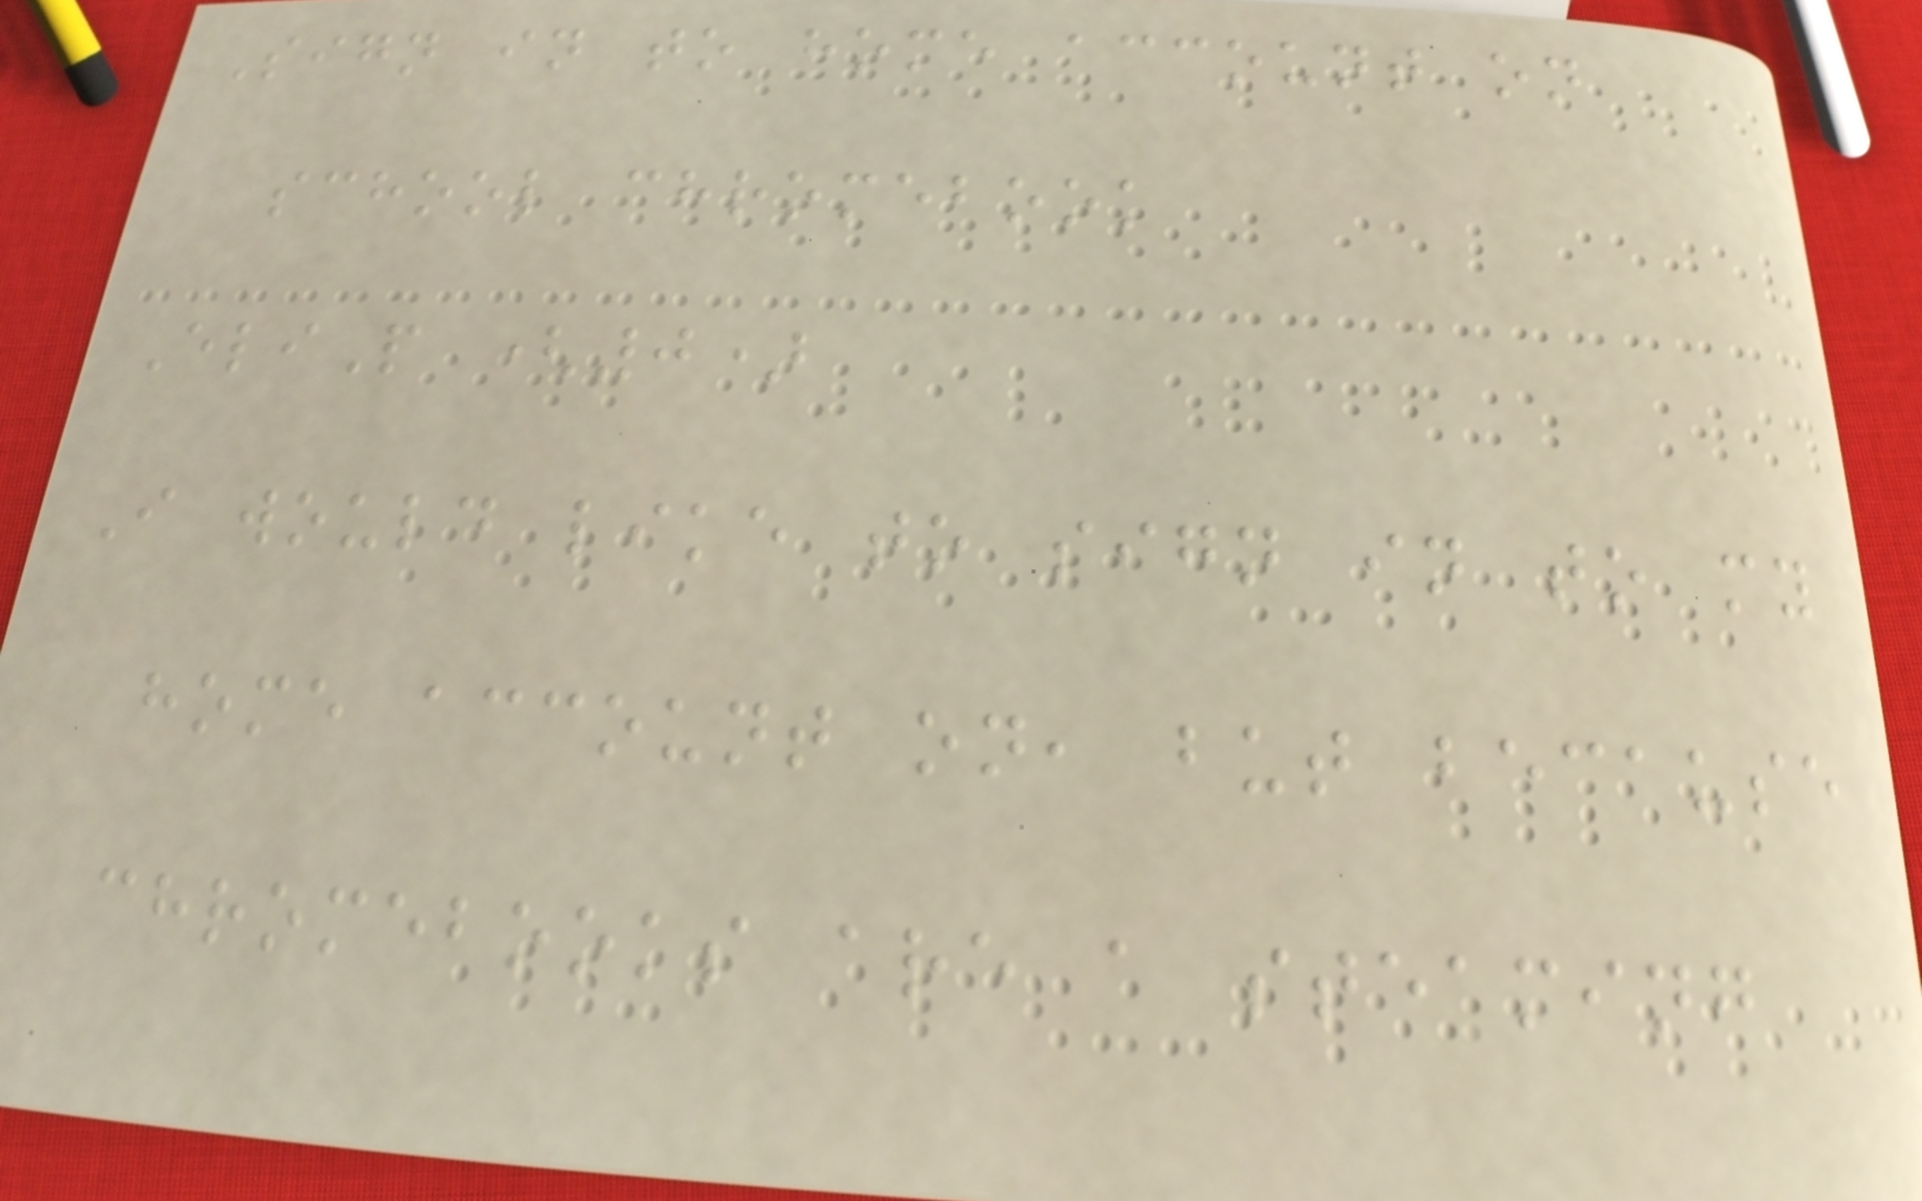Sign in to home account on
school chromebook
EliP (0)
I would like to sign in to my
home account on, but because
chromebooks are a steaming
